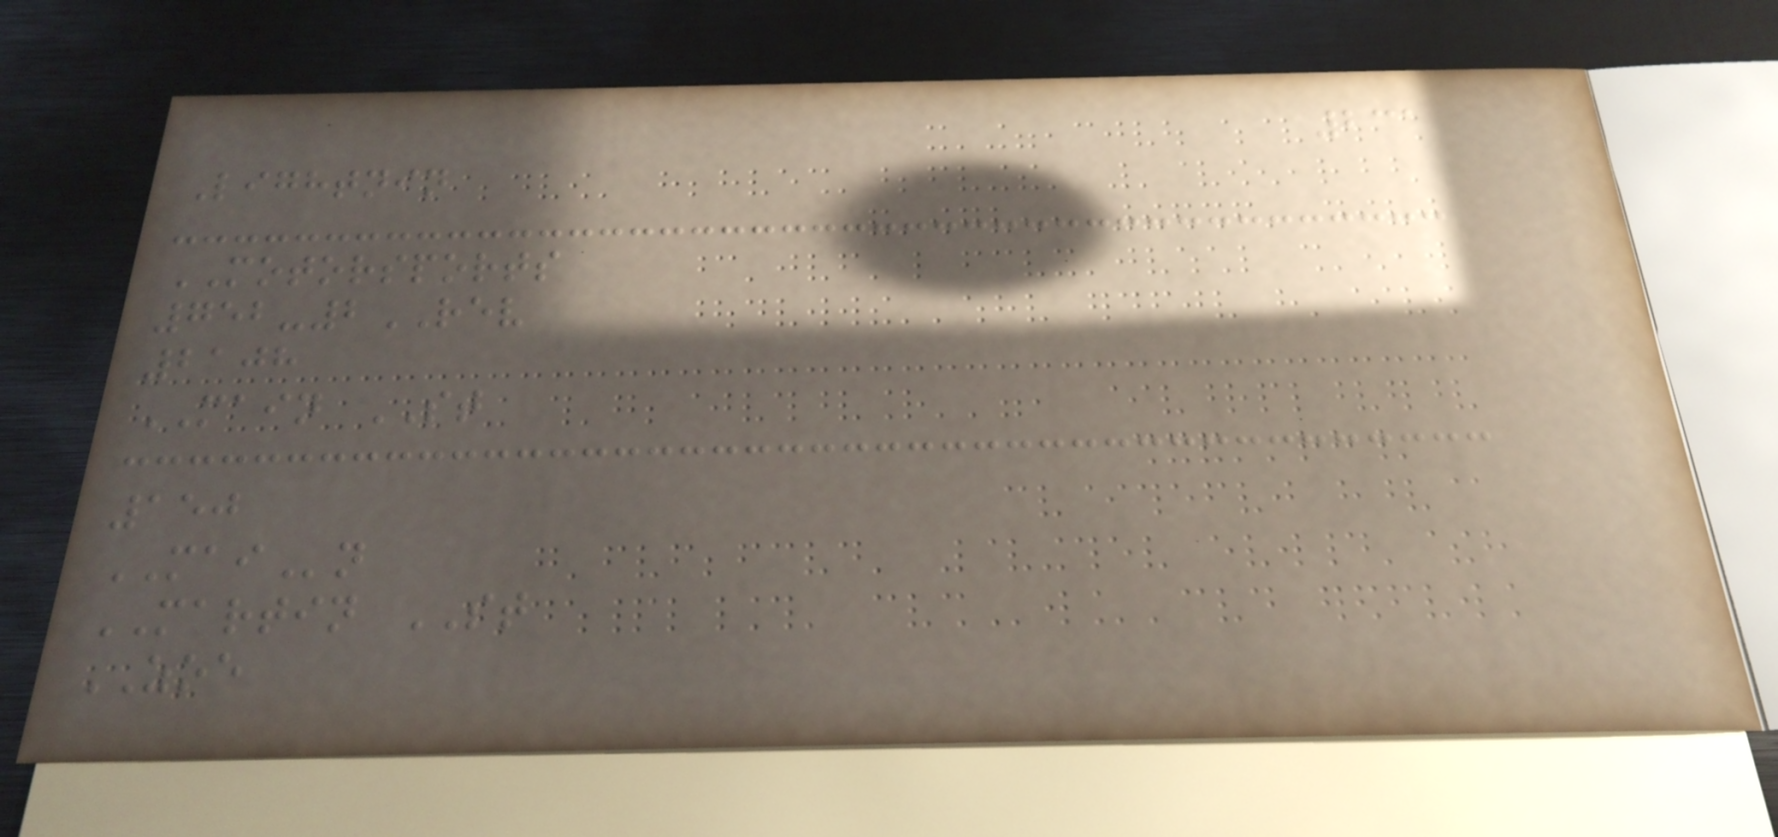231
Lightnin
MOTORSPORTS
752-2REV
2108
MAIN ST
150
MAIn
MARTIN ST
ZOE
